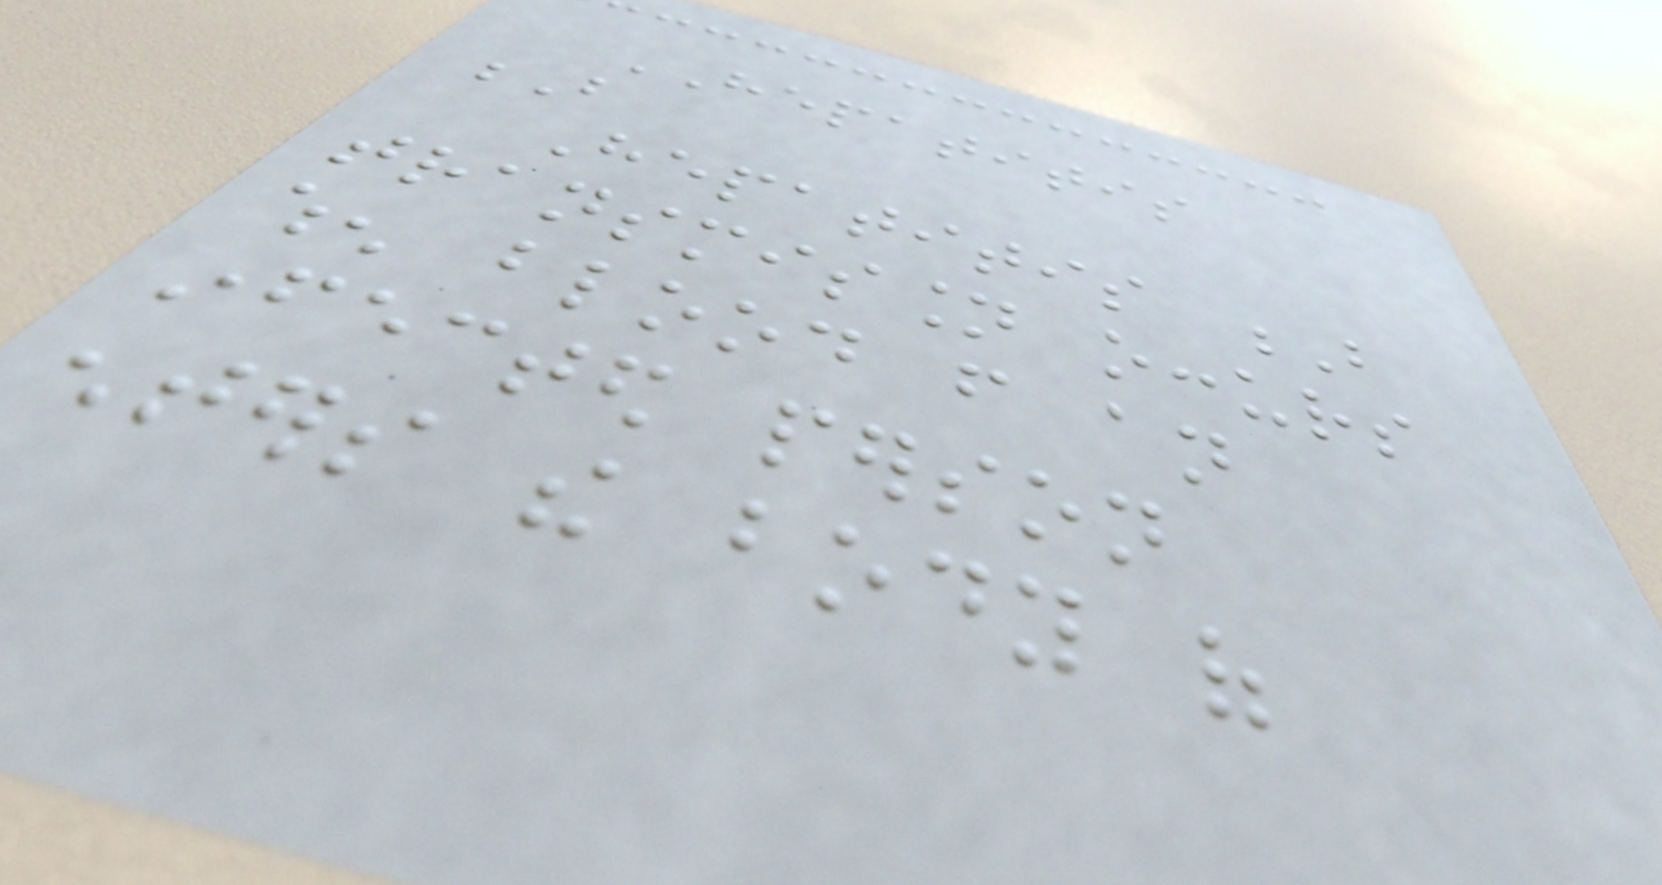HEPATITIS
B
Hepatitis B
transmission occurs
when blood from an
infected person
enters the body of
